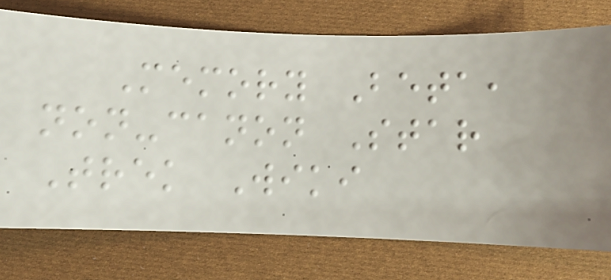Memory Beta,
non-canon Star
Trek Wiki
